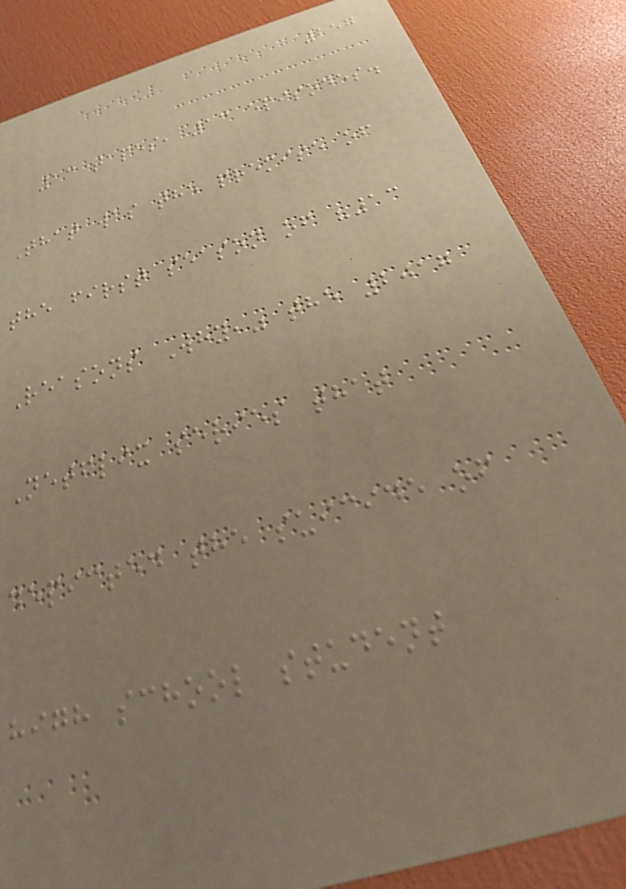257
13 tapes, 13 episodes.
That was the premise of
the first season of "13
Reasons Why," the 2017
Netflix series that
depicted the suicide of
high school student
